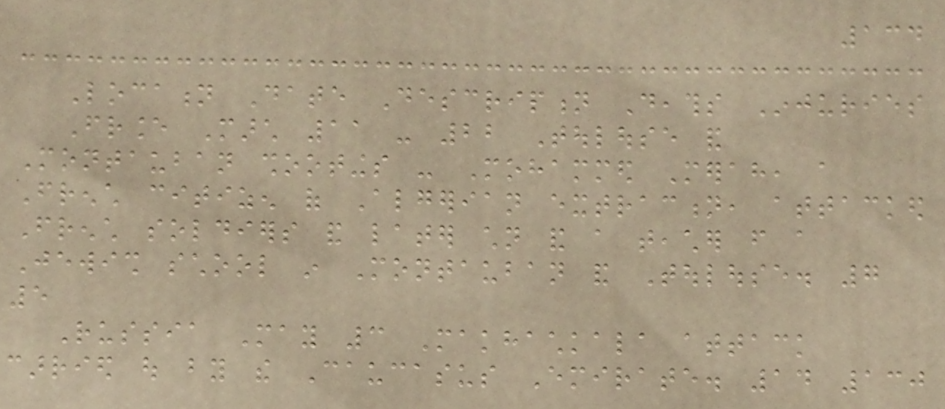134
Location Date Description Deaths Injuries
France March 11 - 22 Toulouse and
Montauban shootings - Mohammed Merah, a
French citizen of Algerian extraction, attacked
French soldiers and later children and a teacher from a
Jewish school in Montauban and Toulouse. 7
5
Russia May 3 Makhachkala attack
carried out by the Caucasus Emirate. 14 130
